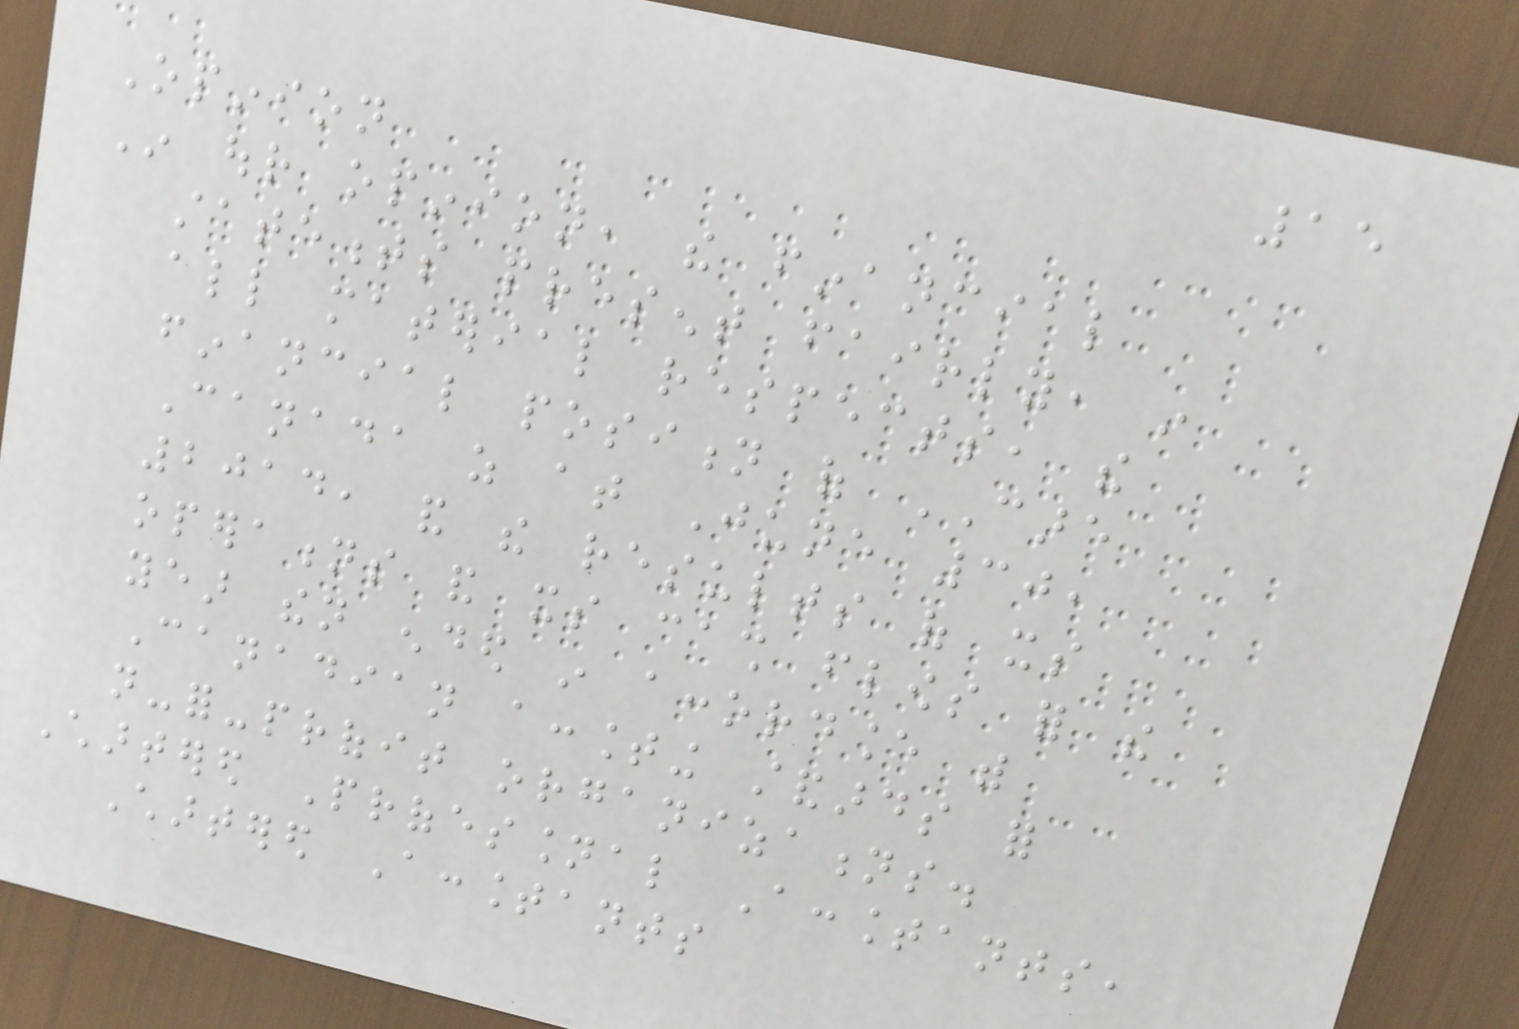15
Opinion
In our opinion, the financial
statements present fairly, in
all material respects, the
financial position of CARE
Canada as at June 30,
2014, and the results of its
operations and its cash flows for the
year then ended in accordance with
Canadian accounting standards for
not-for-profit organizations.
Chartered Professional Accountants,
Chartered Accountants
